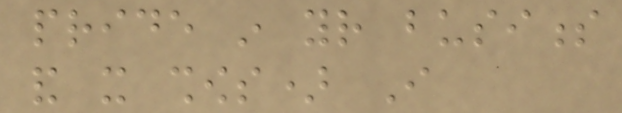pride in your business
and it shows) I
